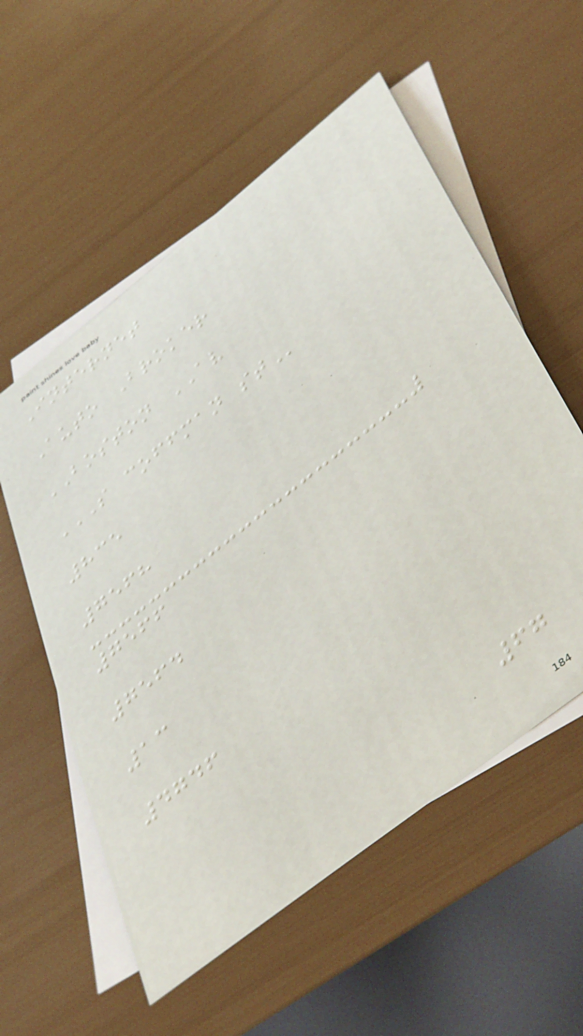Internet
Auto Broker
BOSTON AV
S COFFMAN ST
835
7568
7566
7564
13
4746
67
